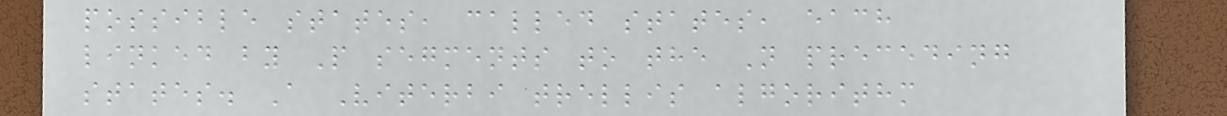possible states, called states, each
linked by P segments to the N preceding
states. A Viterbi trellis algorithm
